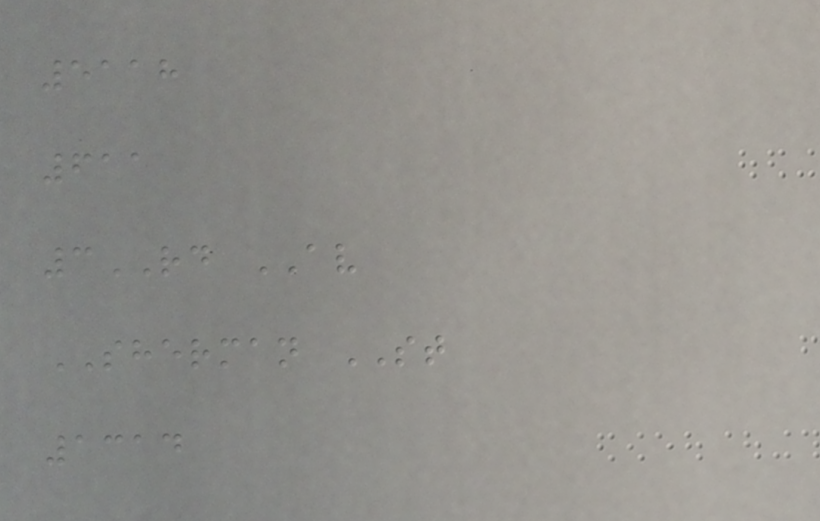5118
611
3RD AV
SHERMAN ST
1314
